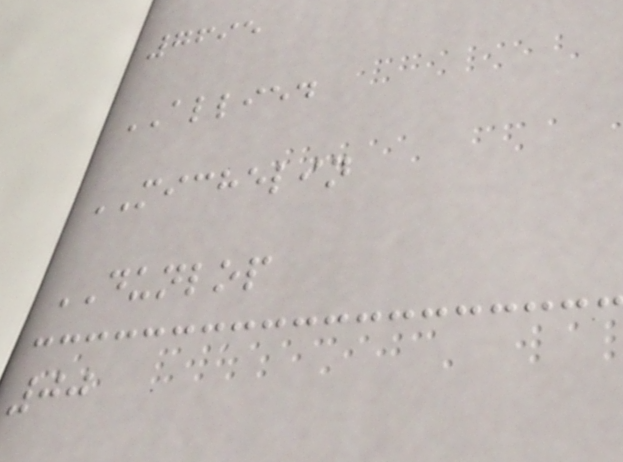7695
ALLIED
MICHELIN
DUNLOP
00
